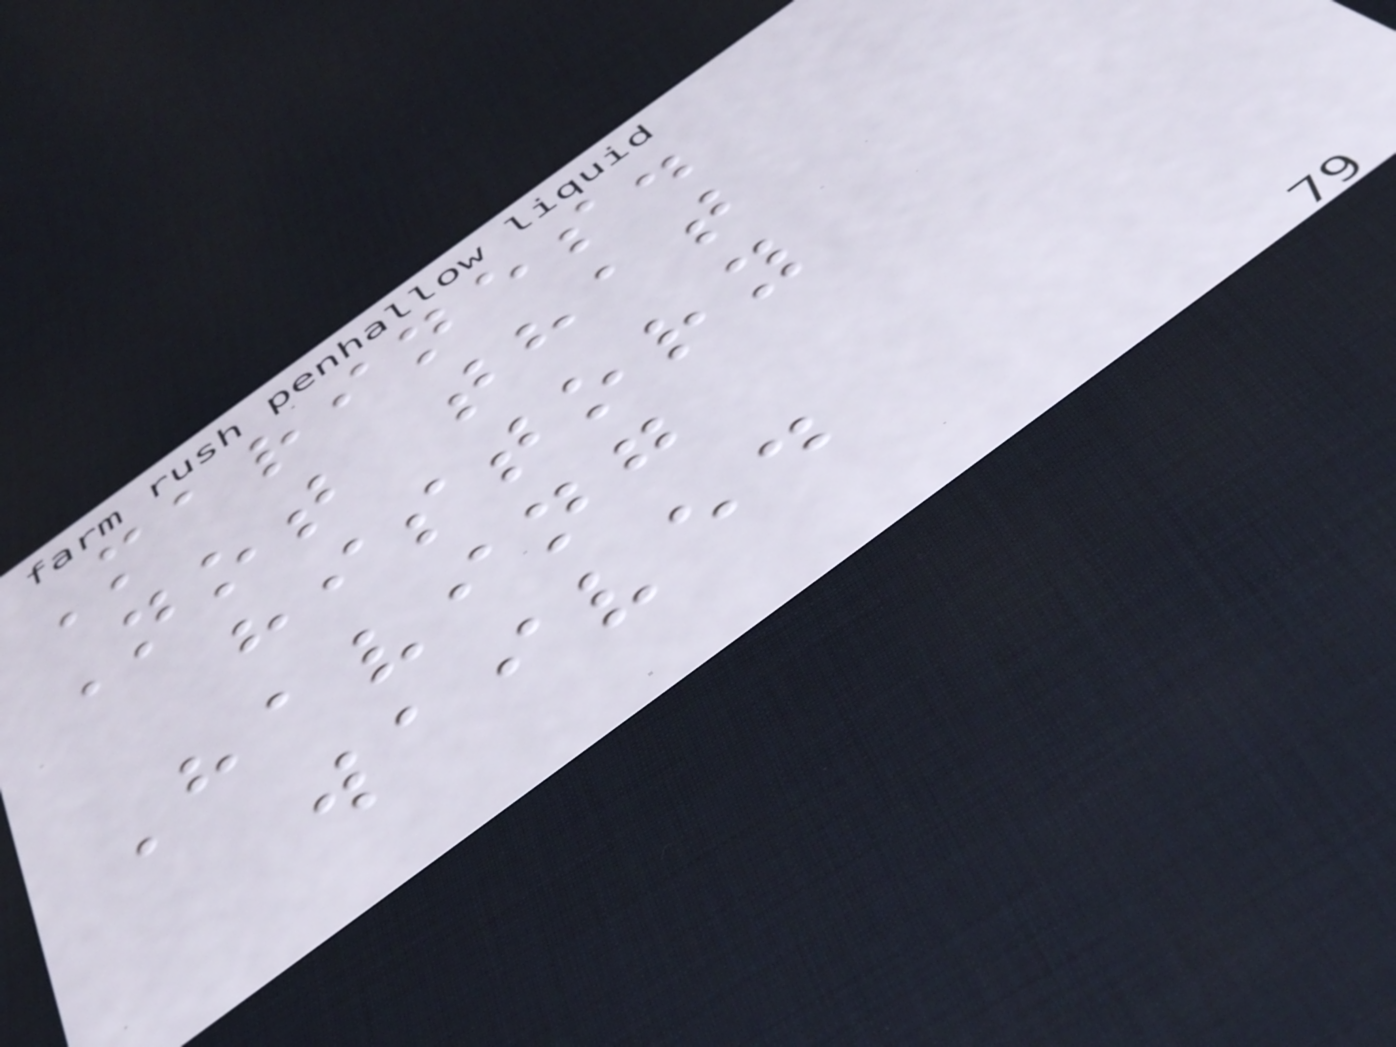Marines.
Not that
history
Having
waived
